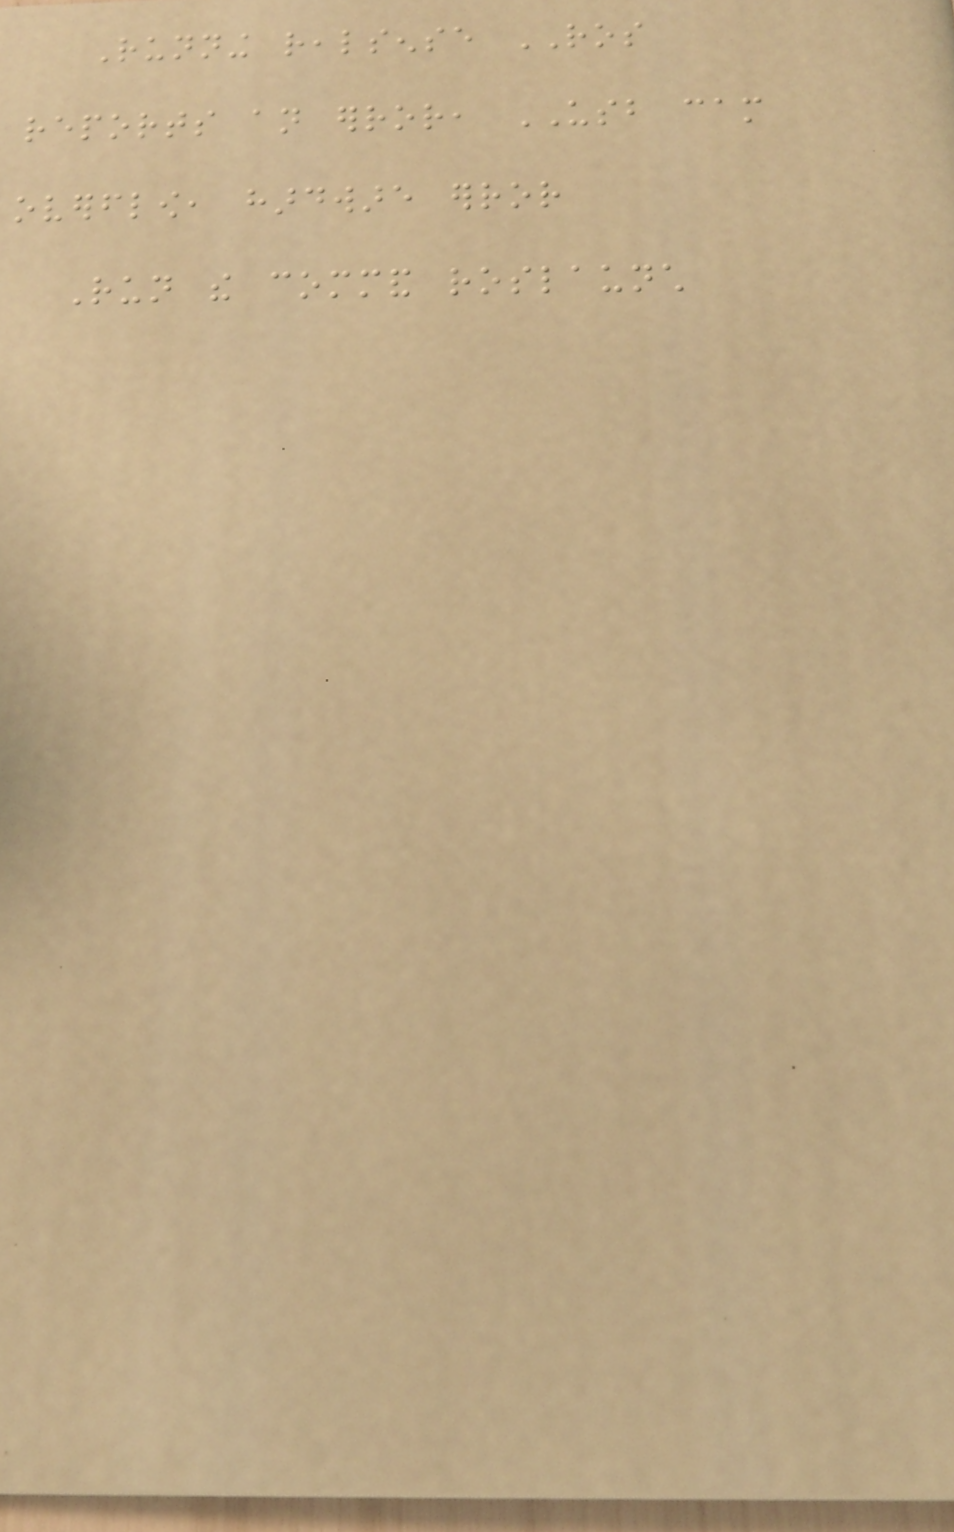Running realsense ROS
reports an error, USB cam
overflow, hardware error
Run the command roslaunch
